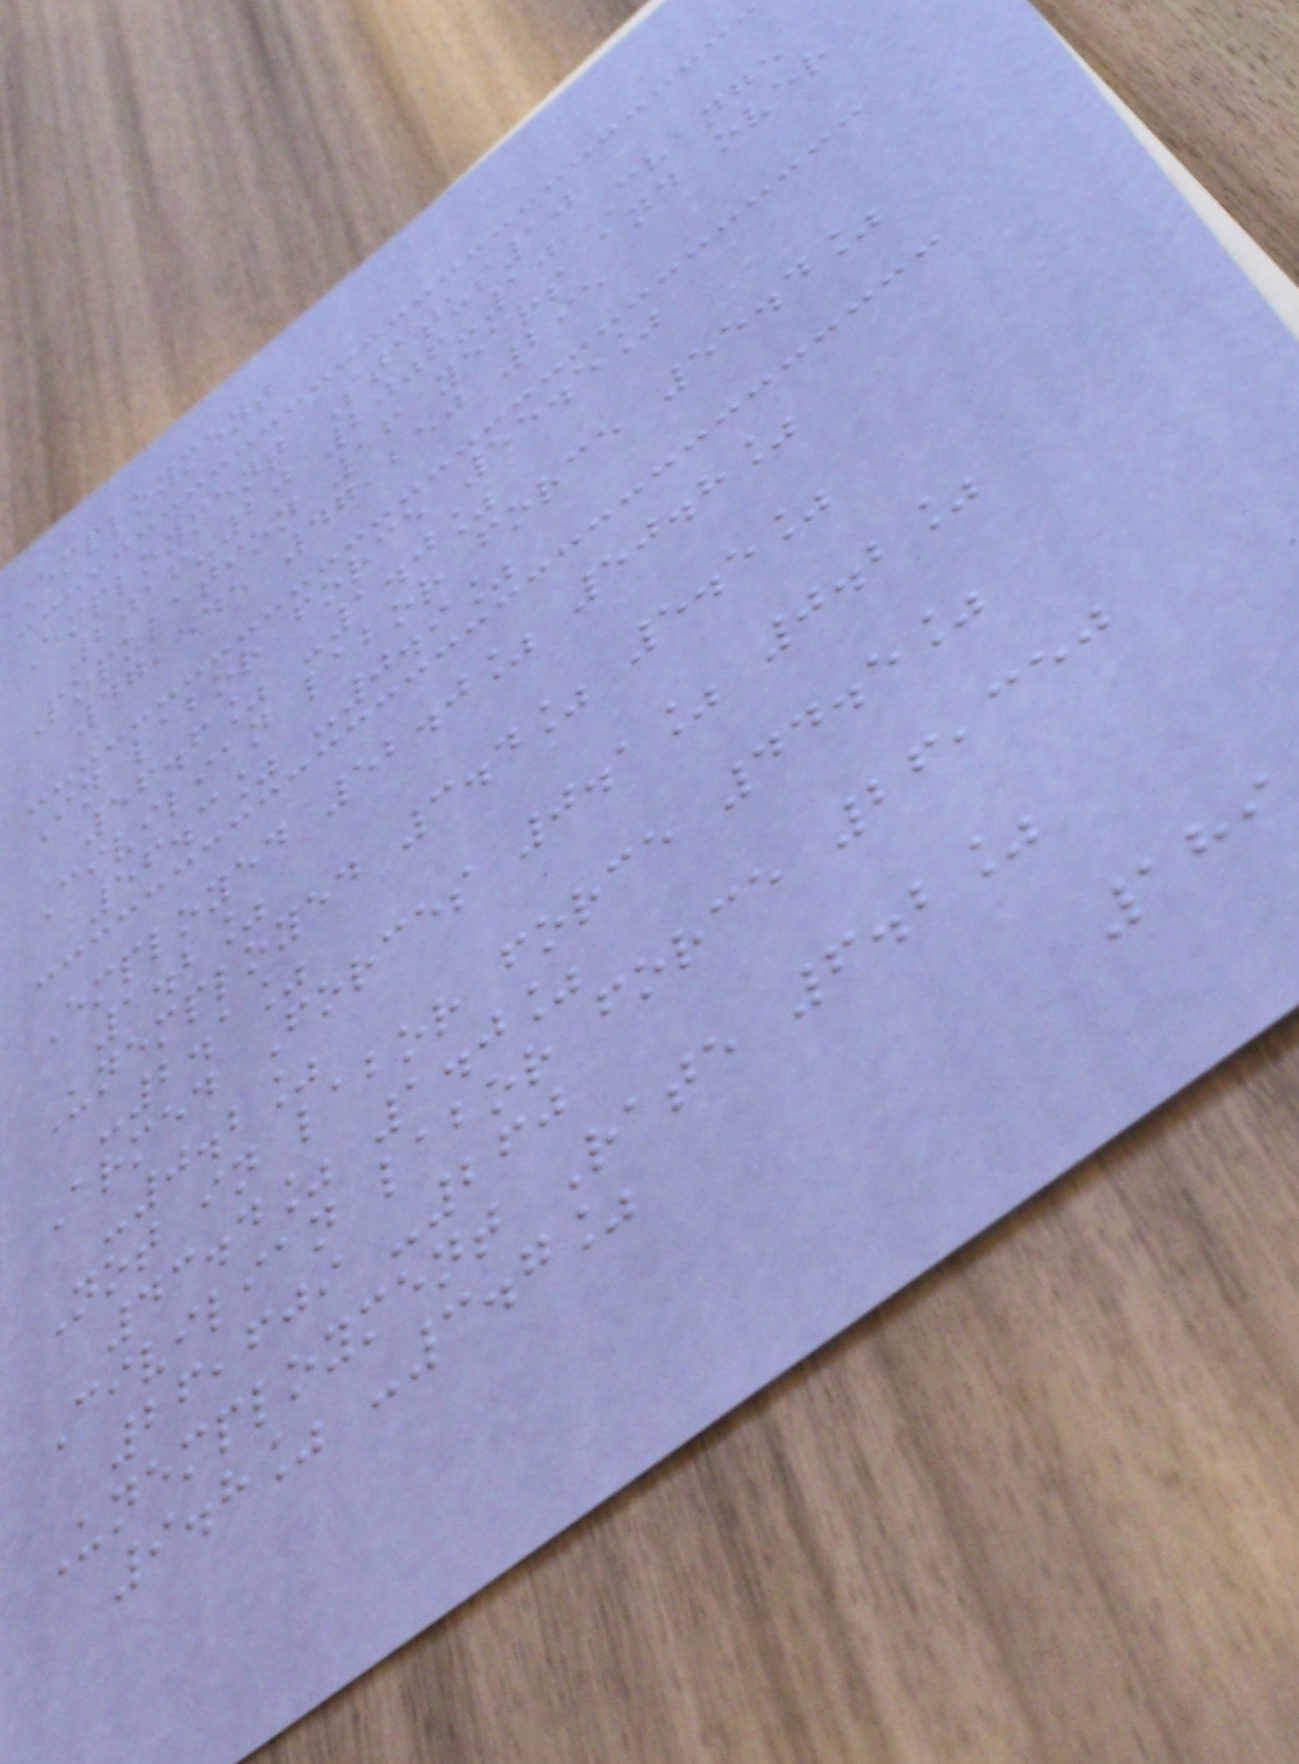Employment
Employment Status10
2016-20 2006-10 Change
Population 16 years and over
47,545 47,250 295
In labor force 55.5%
56.6% -1.0%
Civilian labor force 55.4%
56.3% -0.9%
Employed 52.0% 50.8%
1.2%
Unemployed 3.4% 5.5%
-2.1%
Armed Forces 0.1% 0.2%
-0.2%
Not in labor force 44.5%
43.4% 1.0%
Civilian labor force 26,350
26,609 -260
Unemployment Rate 6.2%
9.8% -3.7%
189
